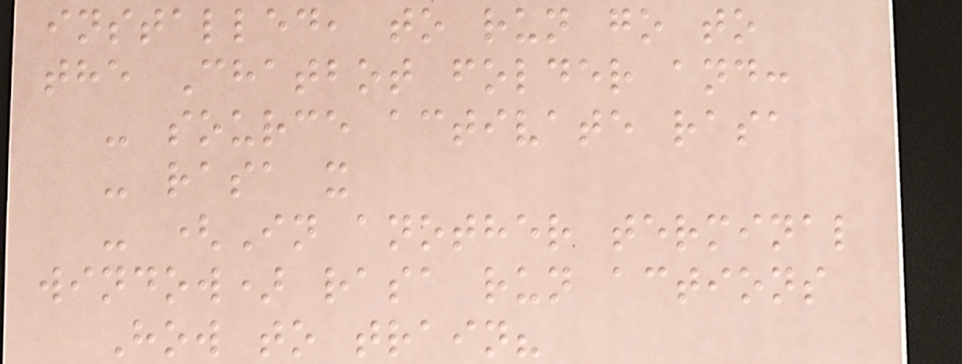installed, to run go to
the Chatbot folder and:
- source activate rasa
- rasa x
- (In another terminal
window) rasa run actions
How to train?
